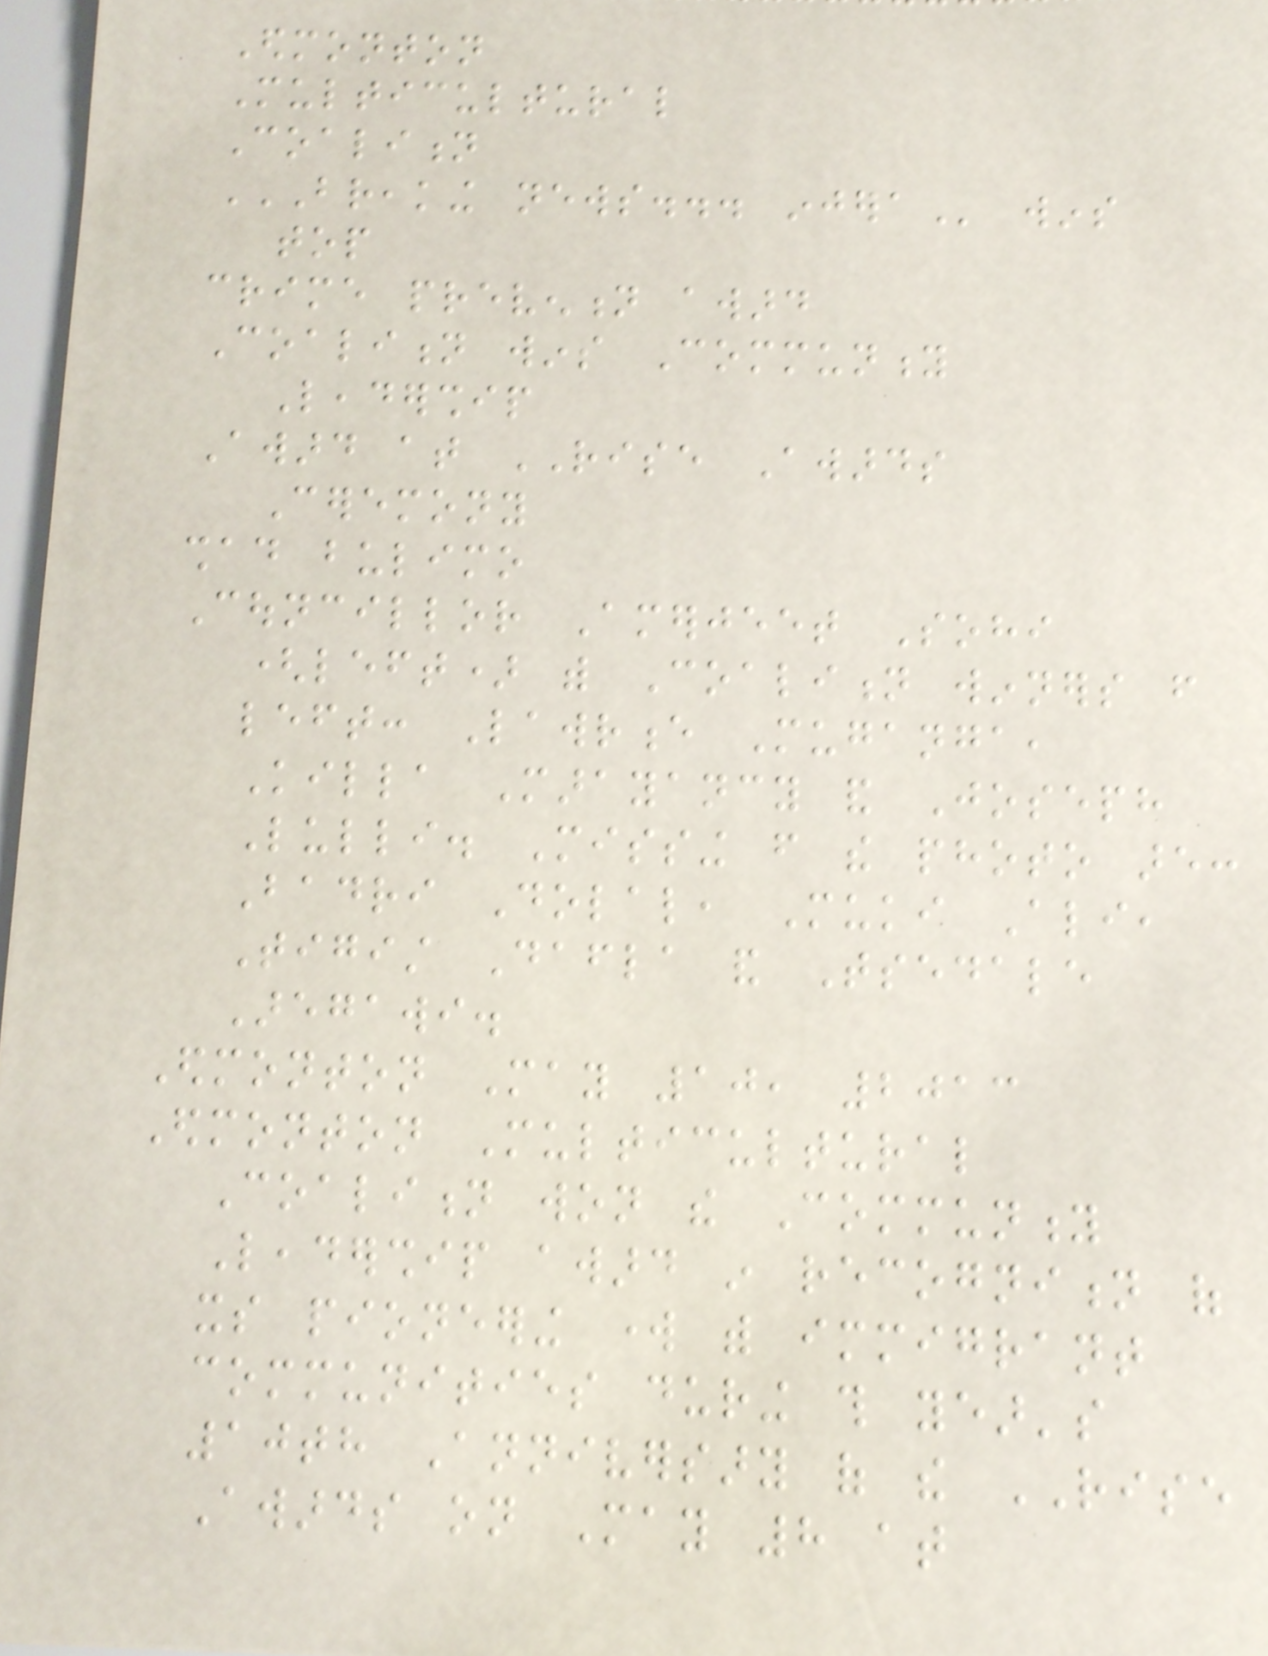Edmonton
Multicultural
Coalition
BREAKING NEWS... INJERA wins
top
crime prevention award
Coalition wins Community
Leadership
Award at RISE Awards
Ceremony
shad bulimo
Councillor Amerjeet Sohi
(left) with Coalition winners from
left: Lawrence Muganga,
Killa Marayancy and Joseph
Lulli. Missing from the photo are:
Badri Dolal, Muki Ali,
Tigist Dafla and Tsedale
Aregawi.
Edmonton May 10, 2013
Edmonton Multicultural
Coalition won the Community
Leadership award in recognition of
its pioneering work with immigrant
communities during this year's
10th Anniversary of the RISE
Awards on May 8 at
